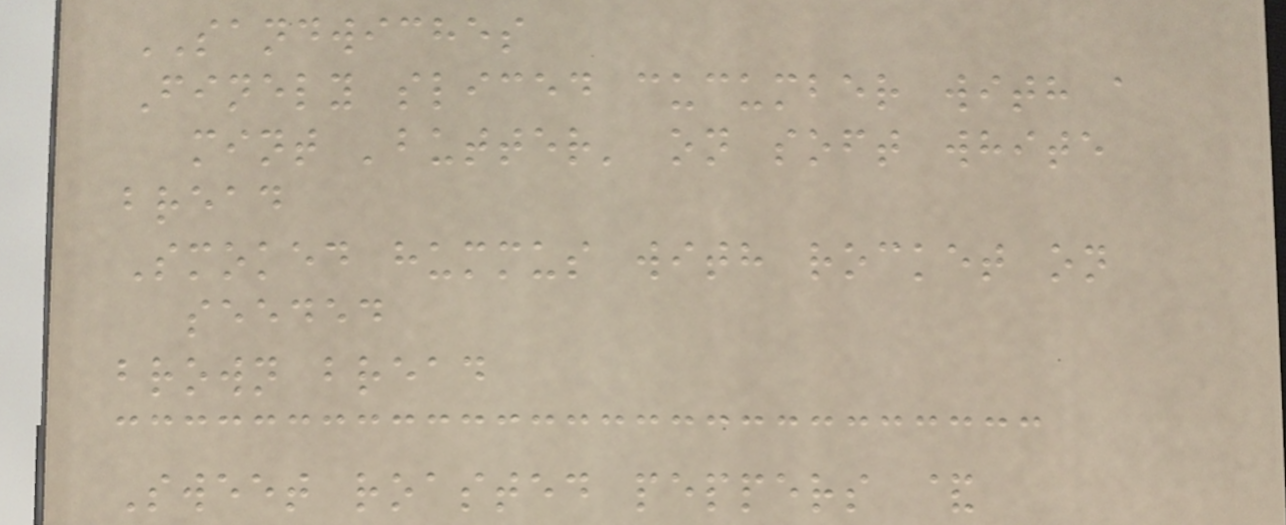SANDWICHES
Finely sliced cucumber with a
mint 'butter' on soft white
bread
Smoked hummus with rocket on
seeded
brown bread
Sweet roasted peppers &
